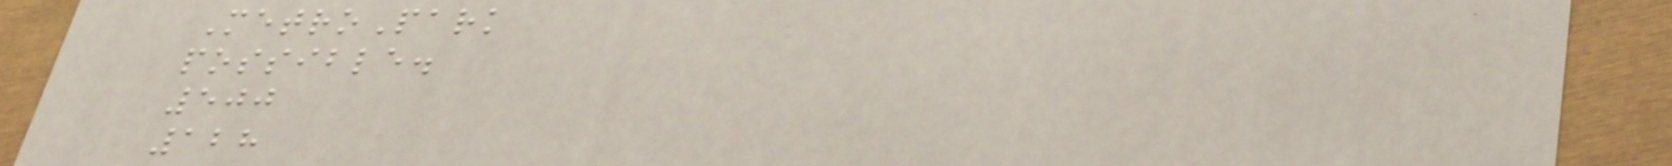MetroPark
possible.
500
128
